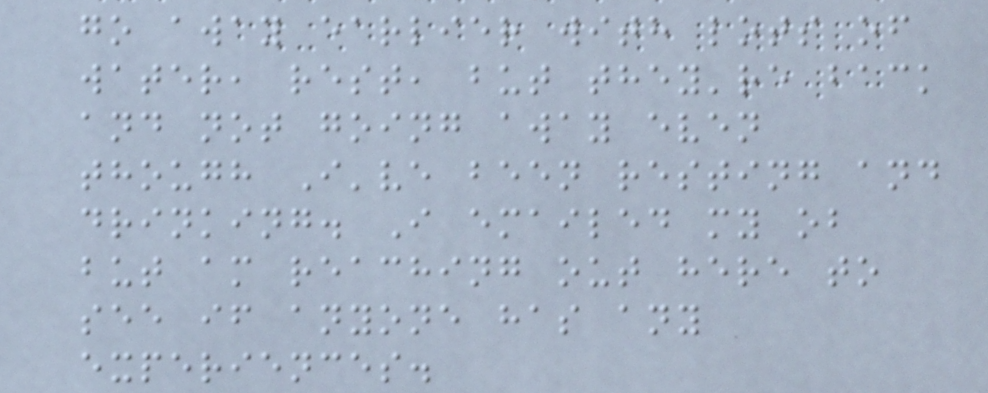go away earlier with lots of
water, rest, but they're back
and not going away even
though I've been resting and
drinking. I emailed my ob
but am reaching out here to
see if anyone has any
experiences.
